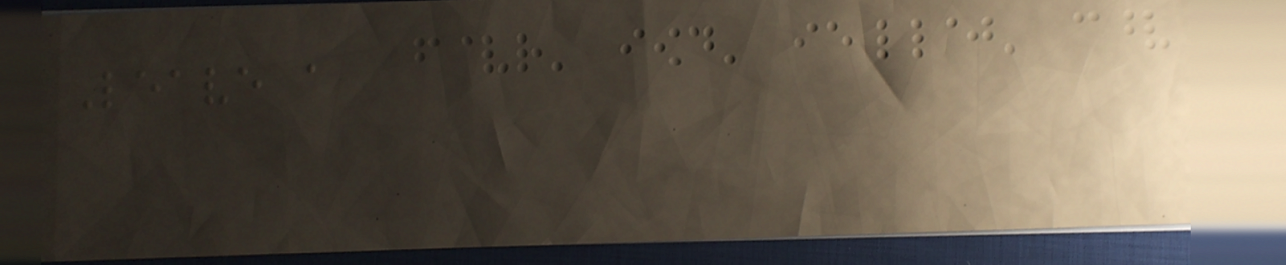Leave a
